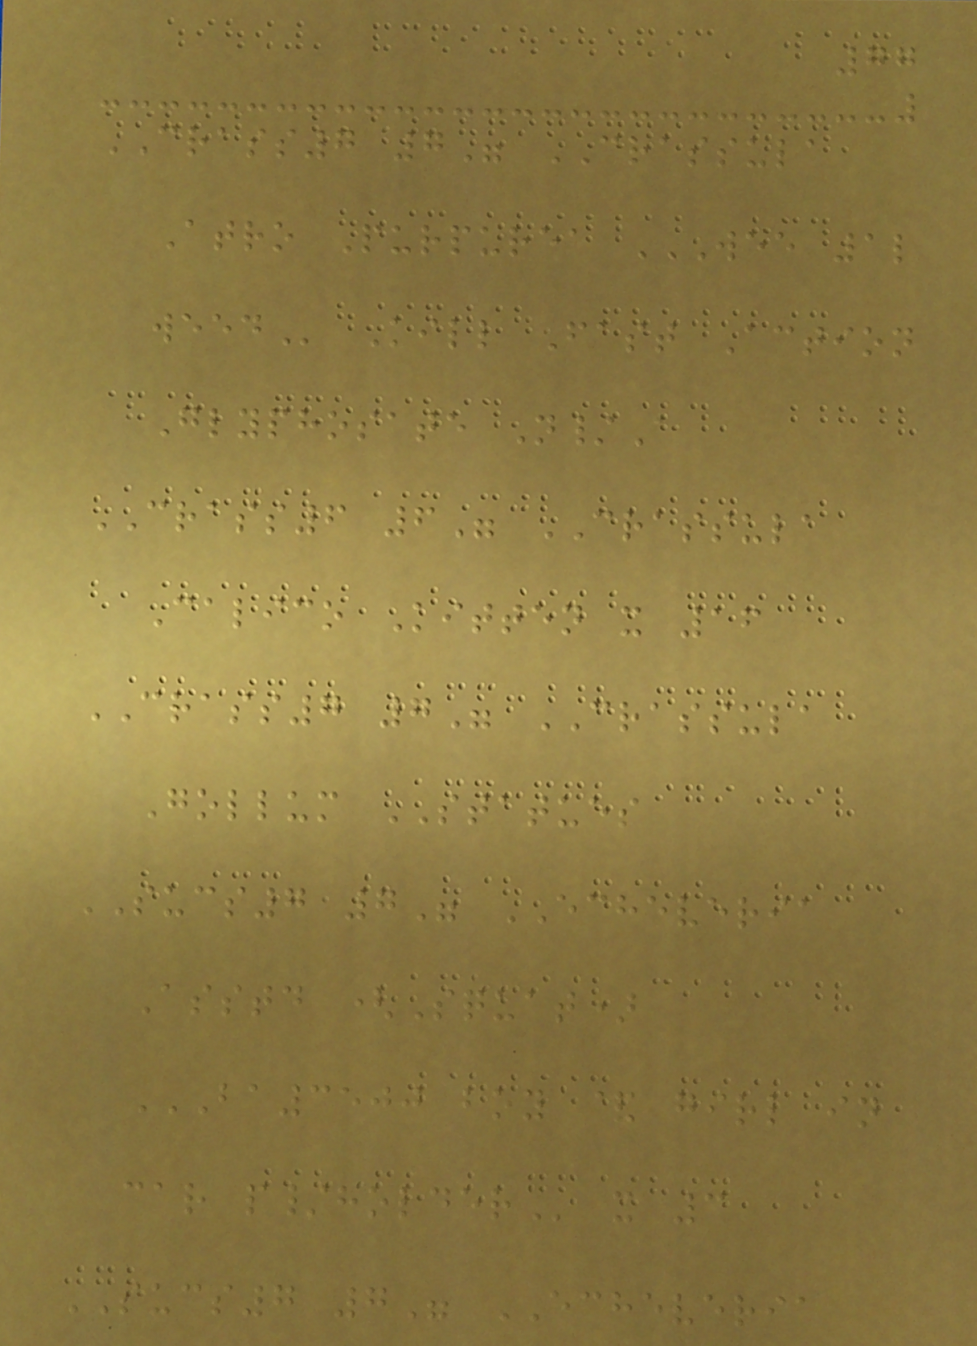77
CRASS7 7" CRASSULA
Atro Purpurea WEE 1L
WEED Kill Fast Action
Glyphosate N/A
CRASS6 6" CRASSULA
Calico Kitten x 16
CRASS7 7" CRASSULA
Gollum STATUES
SUCS7 7" ECHEVERIA
Asstd (Squat)
BA3500 BOY & GIRL IN
CAR P/HOLDER x 3
SUCS7 7" ECHEVERIA
